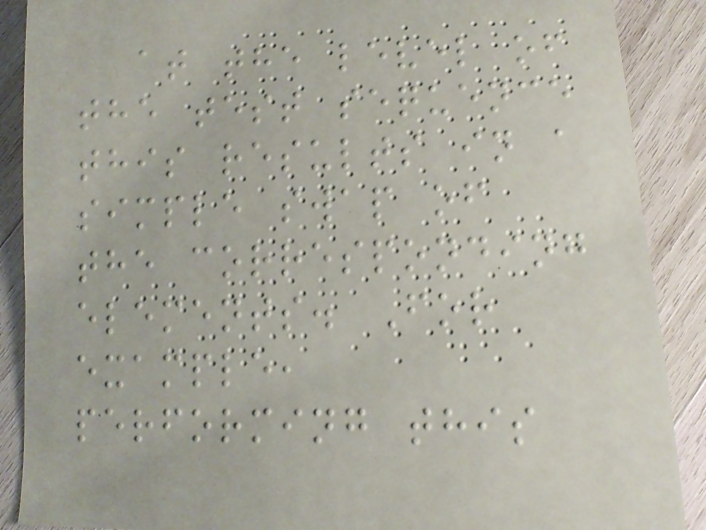at the level of
the test sequence
this results in a
simple swap of
the corresponding
elements. For
example,
performing this
